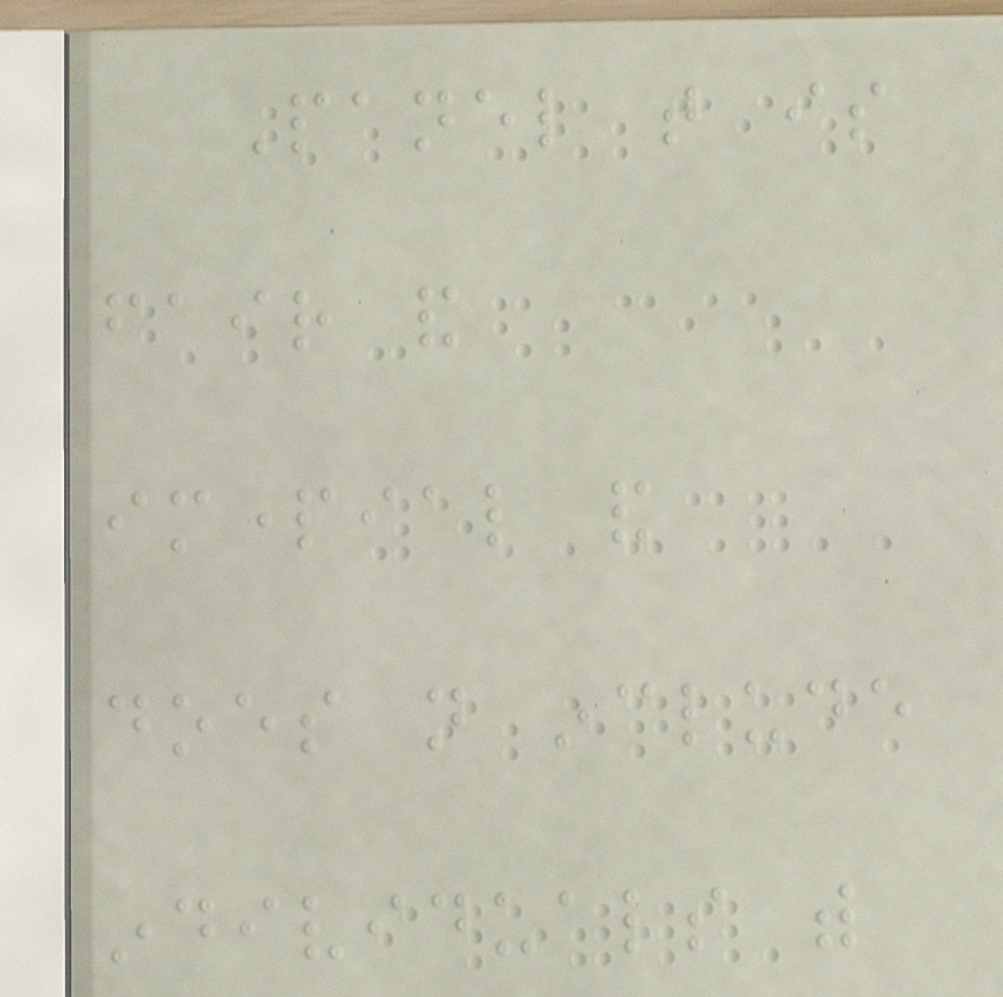Panel that is
fair and
impartial and
does not include
individuals with
